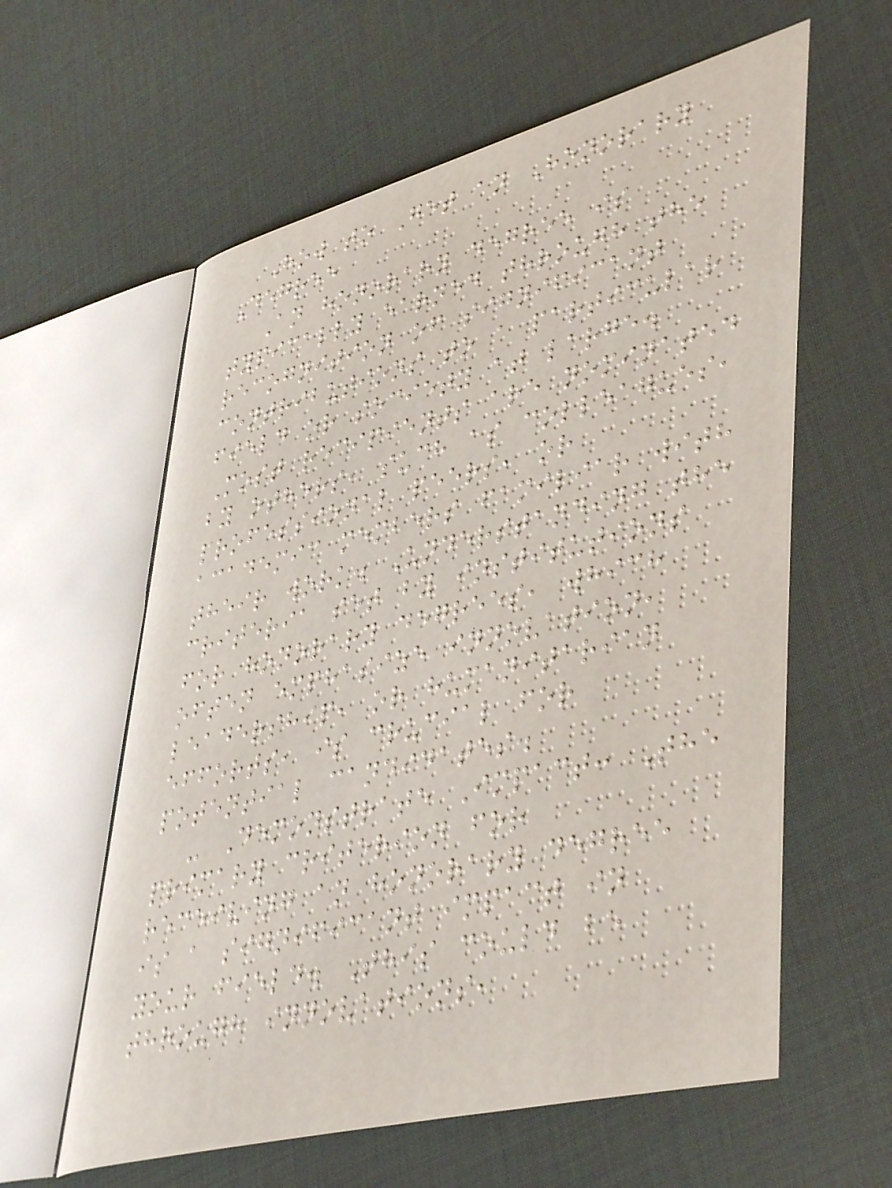How to Get an Honorary
Degree
An honorary degree is
typically earned through the
recognition of significant
contributions to a particular
field or society at large.
Most recipients are nominated
by others, such as colleagues,
professional peers, or
academic members familiar with
their work. Understanding the
criteria set by institutions
for honorary degrees, which
often emphasize innovation,
leadership, or humanitarian
efforts, is crucial for
potential candidates.
- Demonstrate Impact: The
primary criterion for
receiving an honorary degree
is a significant impact in
your field. This could be
through innovations,
